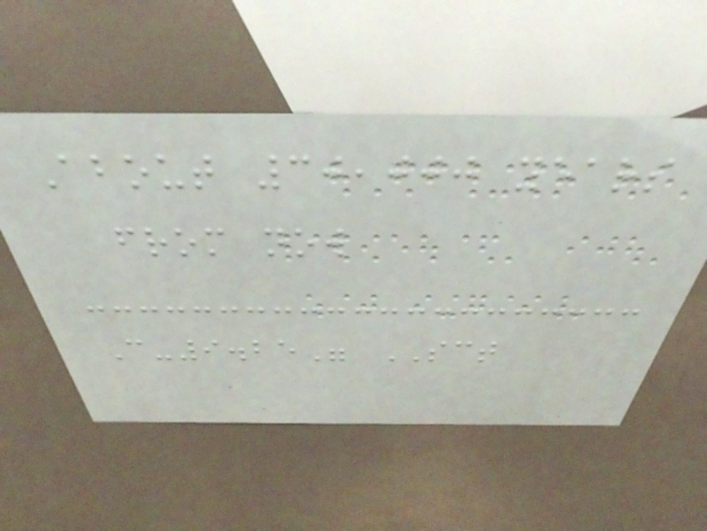About 30,000 years
from now
C-9.25" SCT
